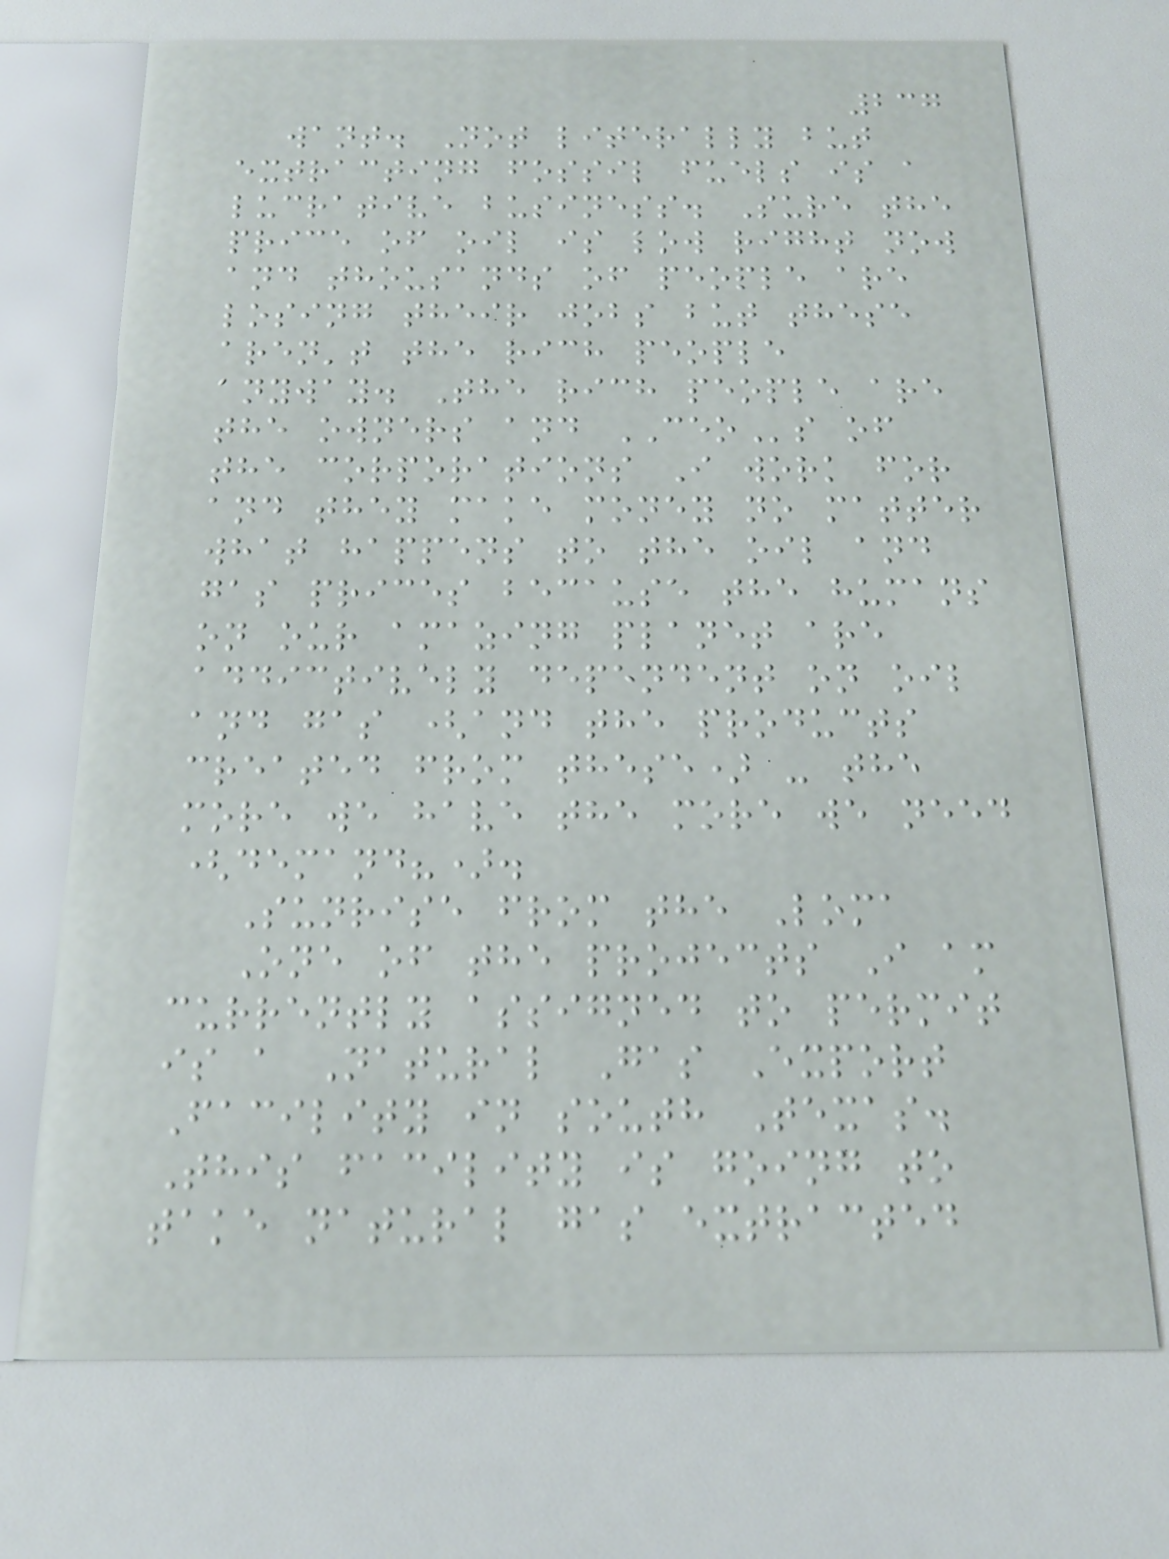237
want. Not literally but
extracting fossil fuels is a
lucrative business. Sure the
price of oil is low right now
and thousands of people are
losing their jobs but these
aren't the rich people
anyway. The rich people are
the owners and CEOs of
the corporations I work for
and they make money no matter
what happens to the oil and
gas prices because the humans
on our amazing planet are
addictively dependent on oil
and gas (and the products
created from these) - the
more we have the more we need
(demand?).
Sunrise from the Loma
One of the projects I am
currently assigned to permit
is a Natural Gas Export
Facility in south Texas.
This facility is going to
take natural gas extracted
